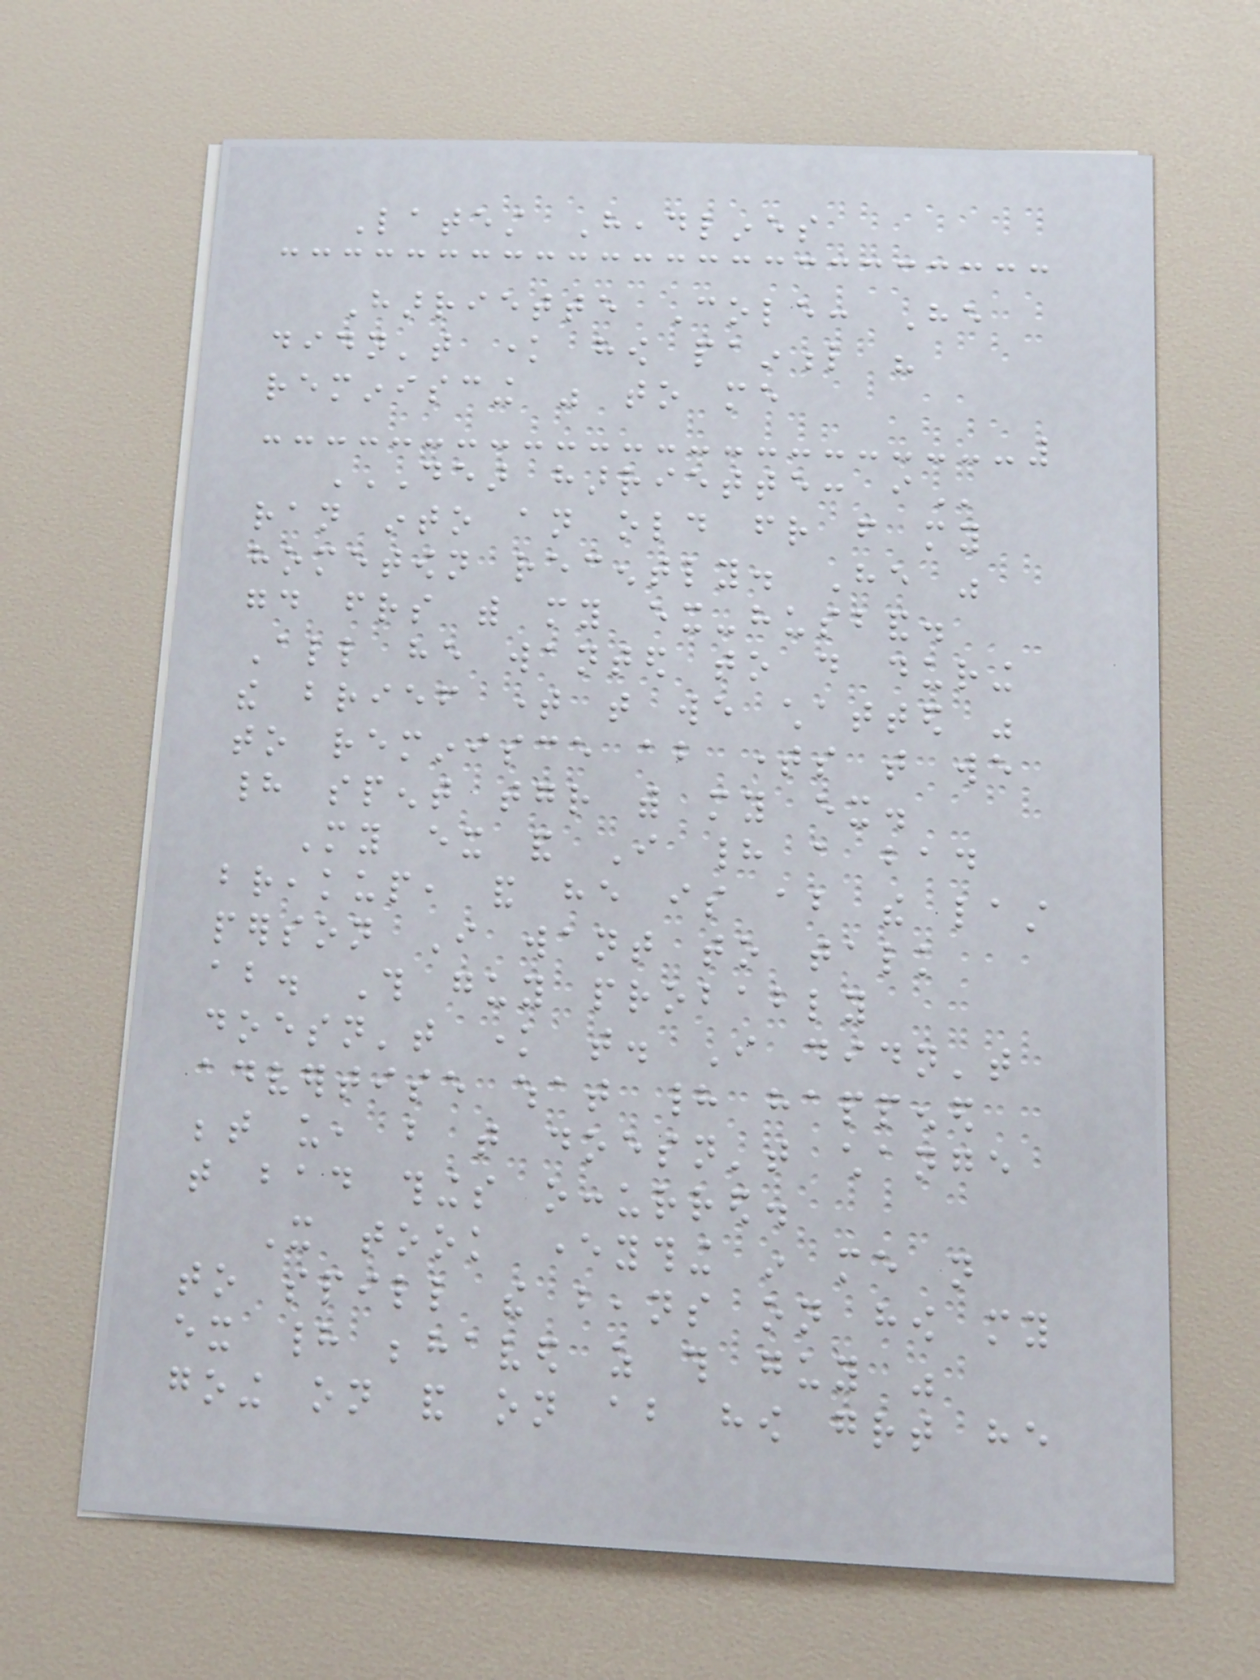Latest Headlines
Harriette Cole: He
didn't know how painful his
reminiscing was to me
DEAR HARRIETTE: I
ran into an old friend from my
hometown recently. He was
good friends with my ex-husband.
All he wanted to do during
the brief time that we chatted was
to reminisce about times that we
had spent together with my ex.
My ex and I had a bad
breakup, and he is about the last
person I want to talk
about. This guy probably
doesn't know that. I didn't
advertise what had happened
between us, but that doesn't change
that bad things occurred.
It took everything in me not
to spill the beans on how my
ex had behaved as this guy was
going on and on about how great he
